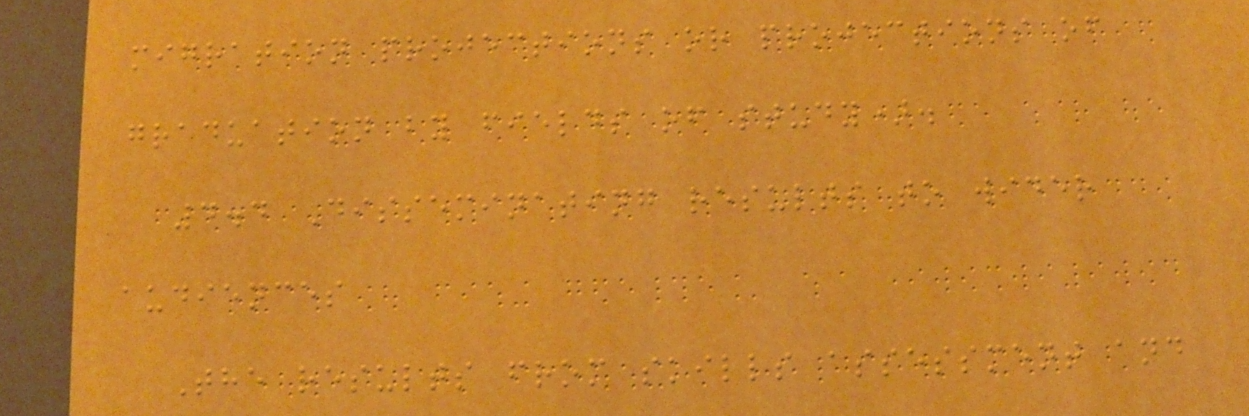migration projections or projections of
graduation by fields of study).
4.4 Disseminating results to wider
audiences
The results from skills assessment and
